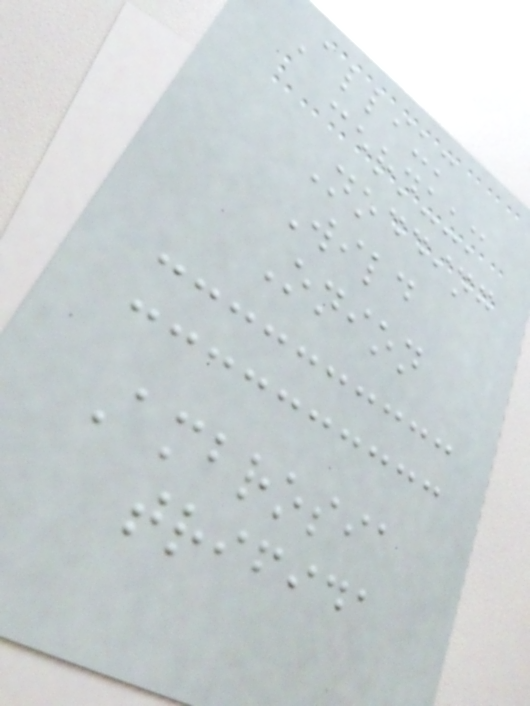Allium
cernuum
Nodding
Wild
Onion
Ambrosia
trifida
